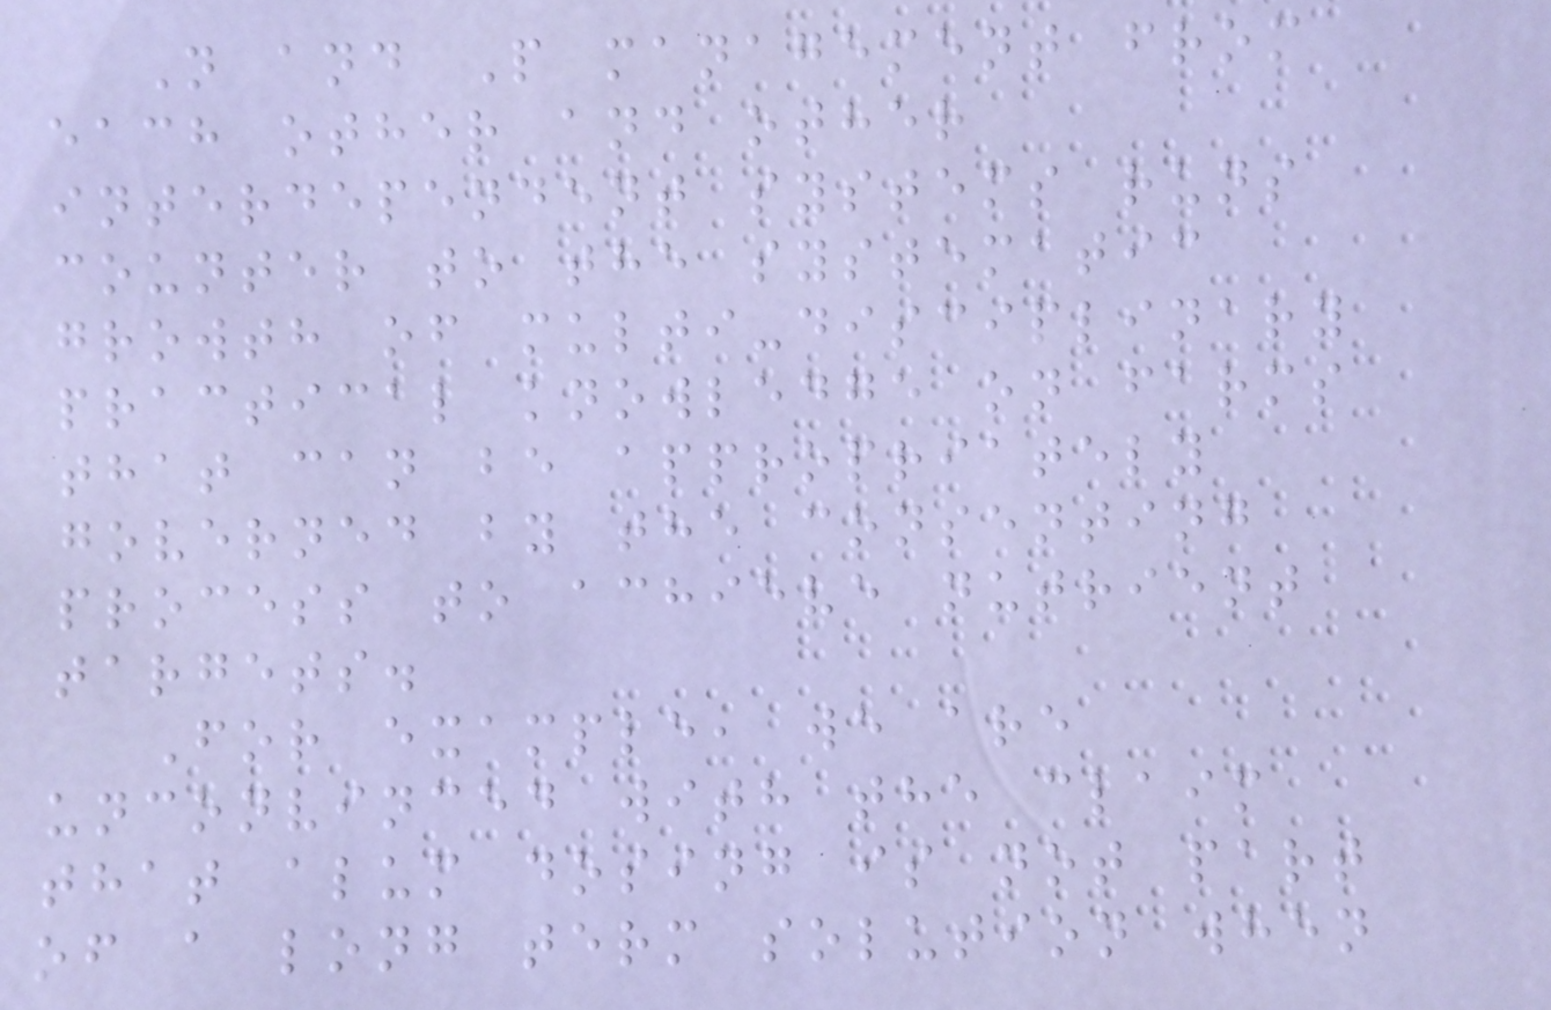N and P management from
each other and other
interdependent systems runs
counter to the systematic
growth of multi-disciplinary
practical knowledge on farms
that can be appropriately
governed by the consenting
process to achieve nutrient
targets.
For example, we are
unconvinced with the claim
that alum dosing is not part
of a long term solution when
